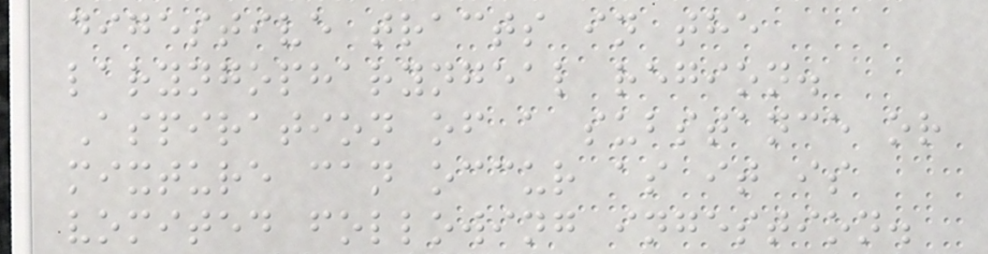digestive tracts in the
laryngopharyngeal region.
Aspiration of a substance or
mixture can occur as it is
vomited following ingestion.
